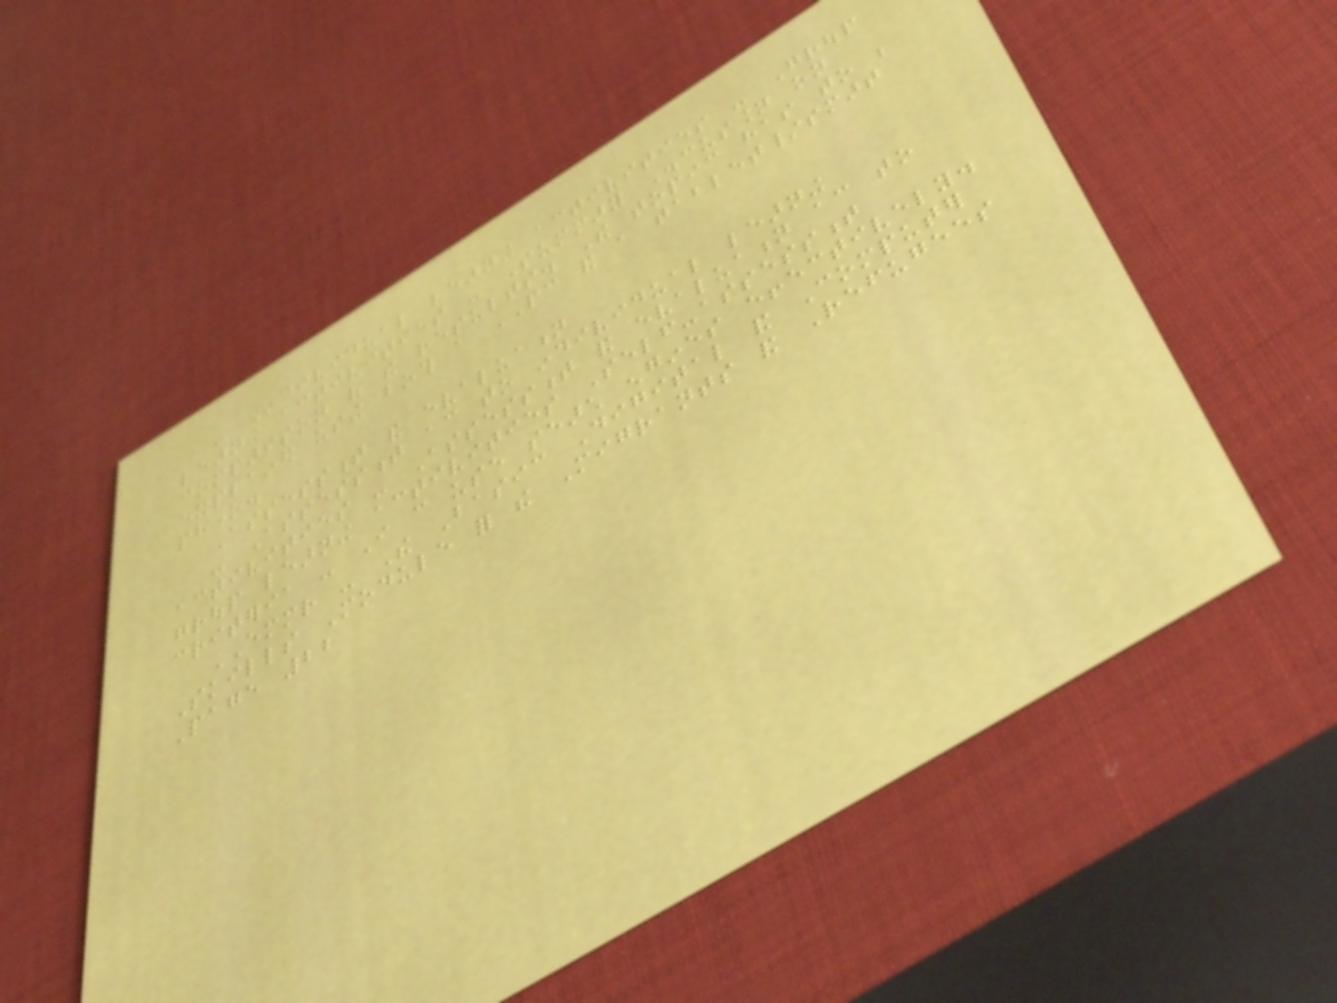- Individual learning activities - Group
learning activities - Summary Discussion on
comparison of the results. The topic has to be
explained using both a PC and a tablet/smart
phone.
Assessment and evaluation
- Assessment according to individual learning
activities - Assessment and evaluation according to
group learning activities Self-assessment
criteria - I can use search engines effectively.
EMMR - The Basic Digital and Computer
Skills Module for the Migrants and Refugees
Page 22
